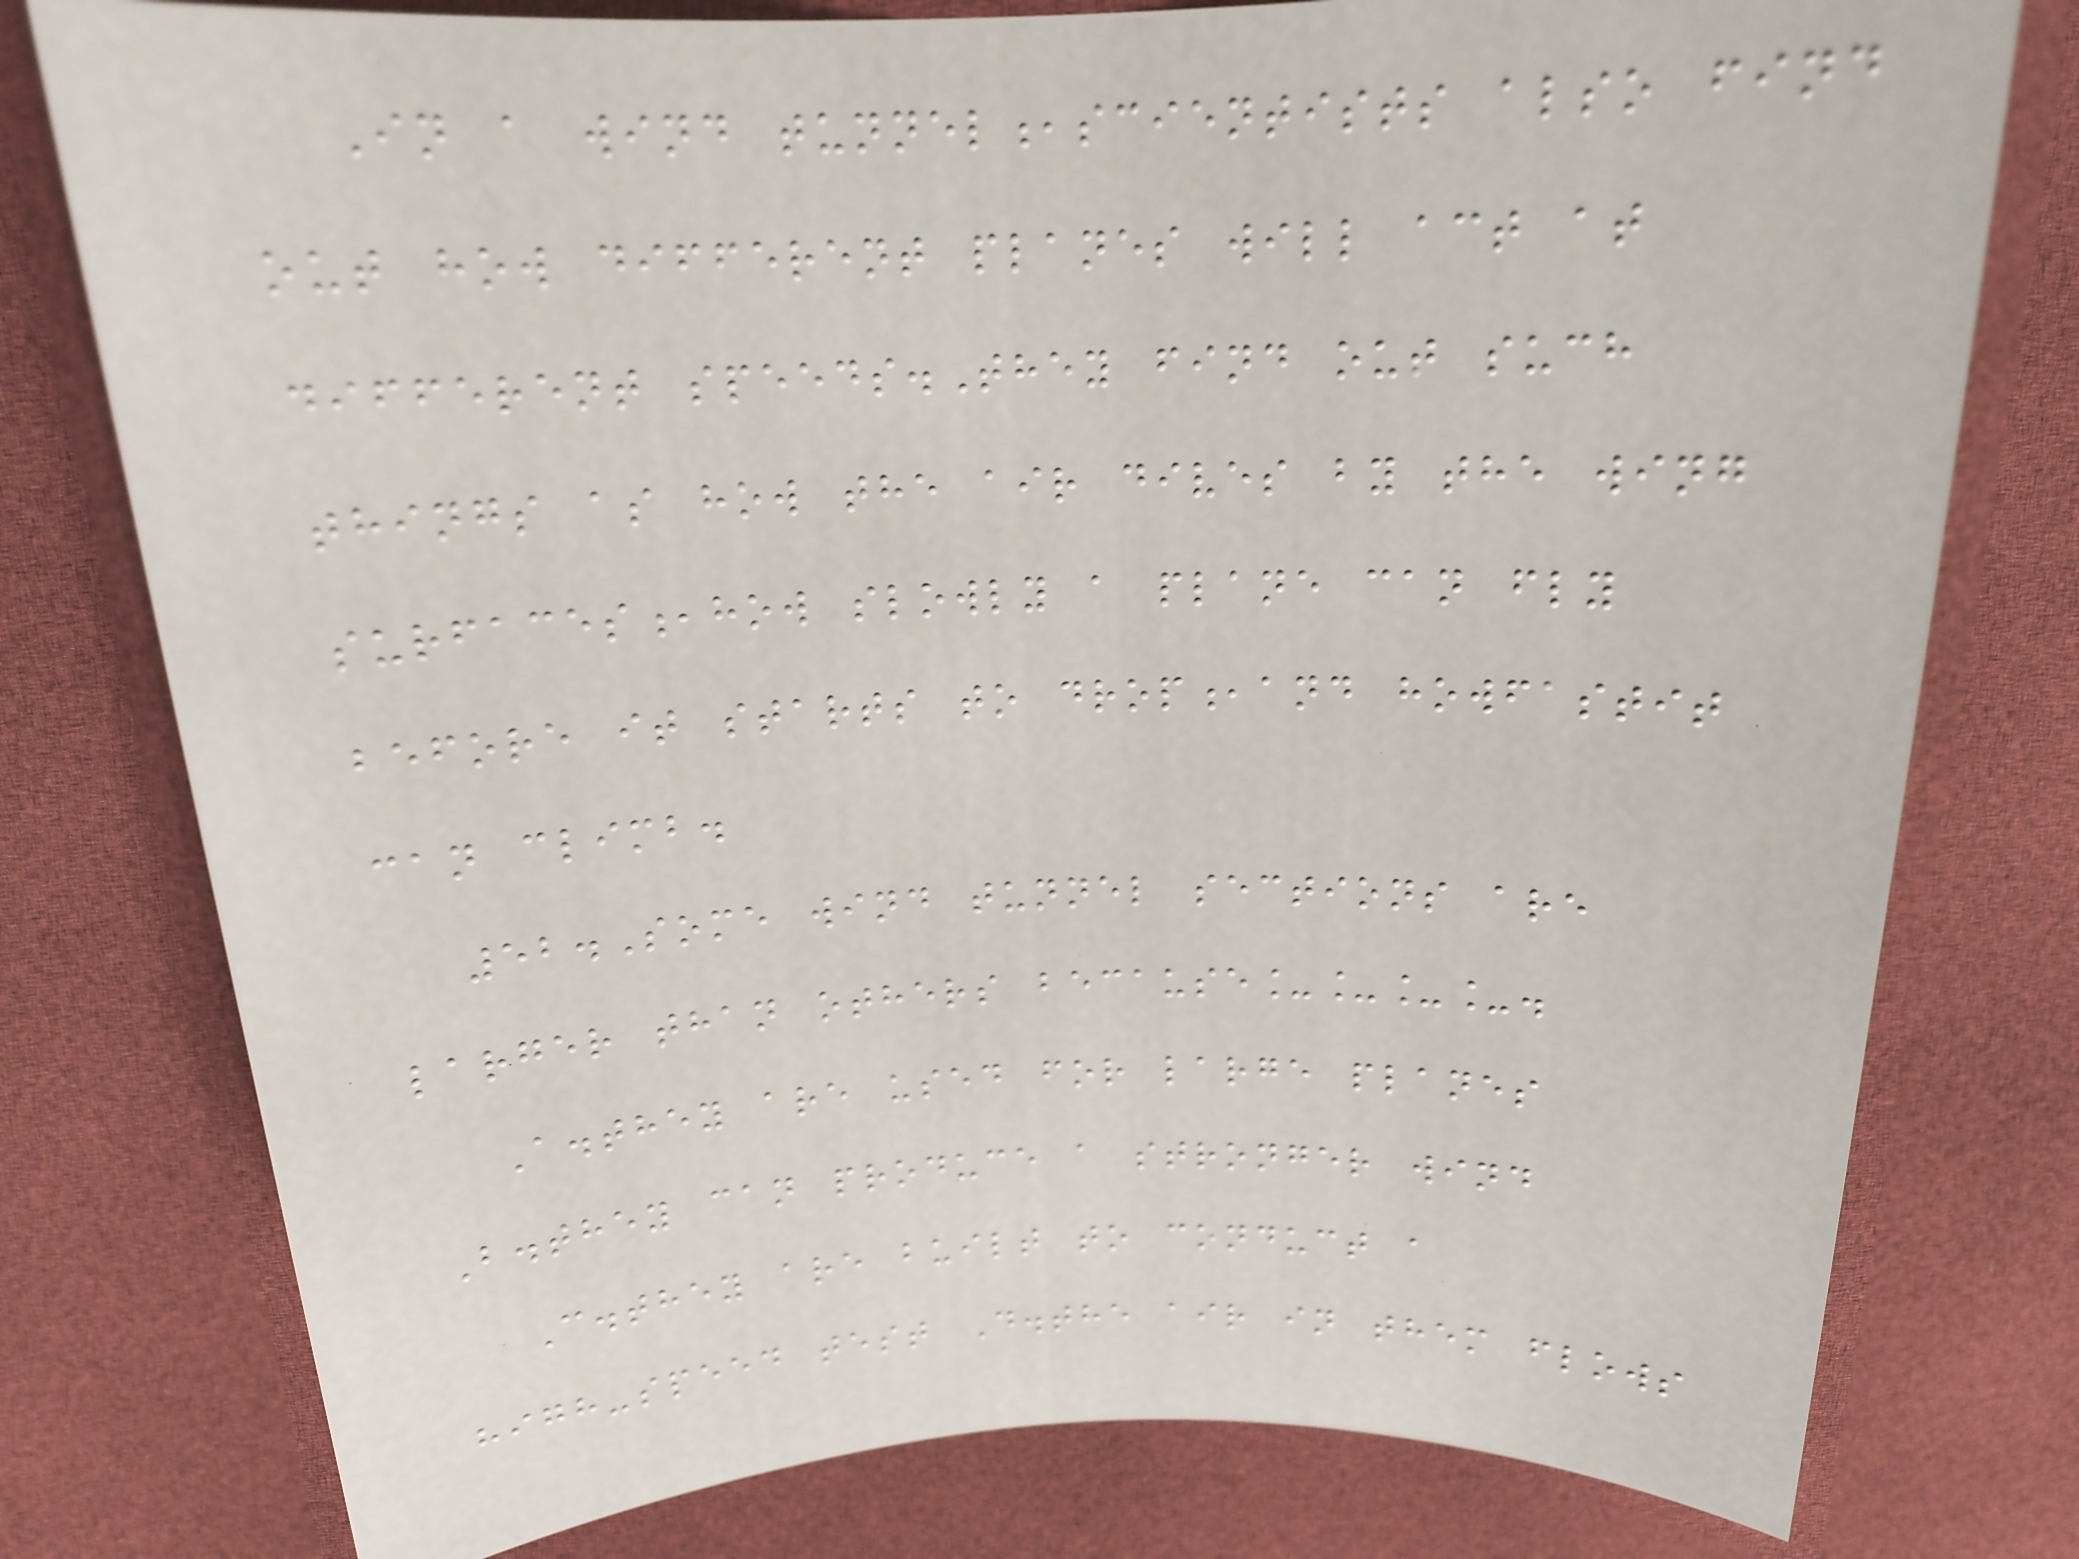In a wind tunnel,scientists also find
out how different planes will act at
different speeds.They find out such
things as how the air dives by the wing
surfaces,how slowly a plane can fly
before it starts to drop,and howfastit
can climb.
52.Some wind tunnel sections are
larger than others because____.
A.they are used for large planes
B.they can produce a stronger wind
C.they are built to conduct a
high-speed test D.the air in them flows
